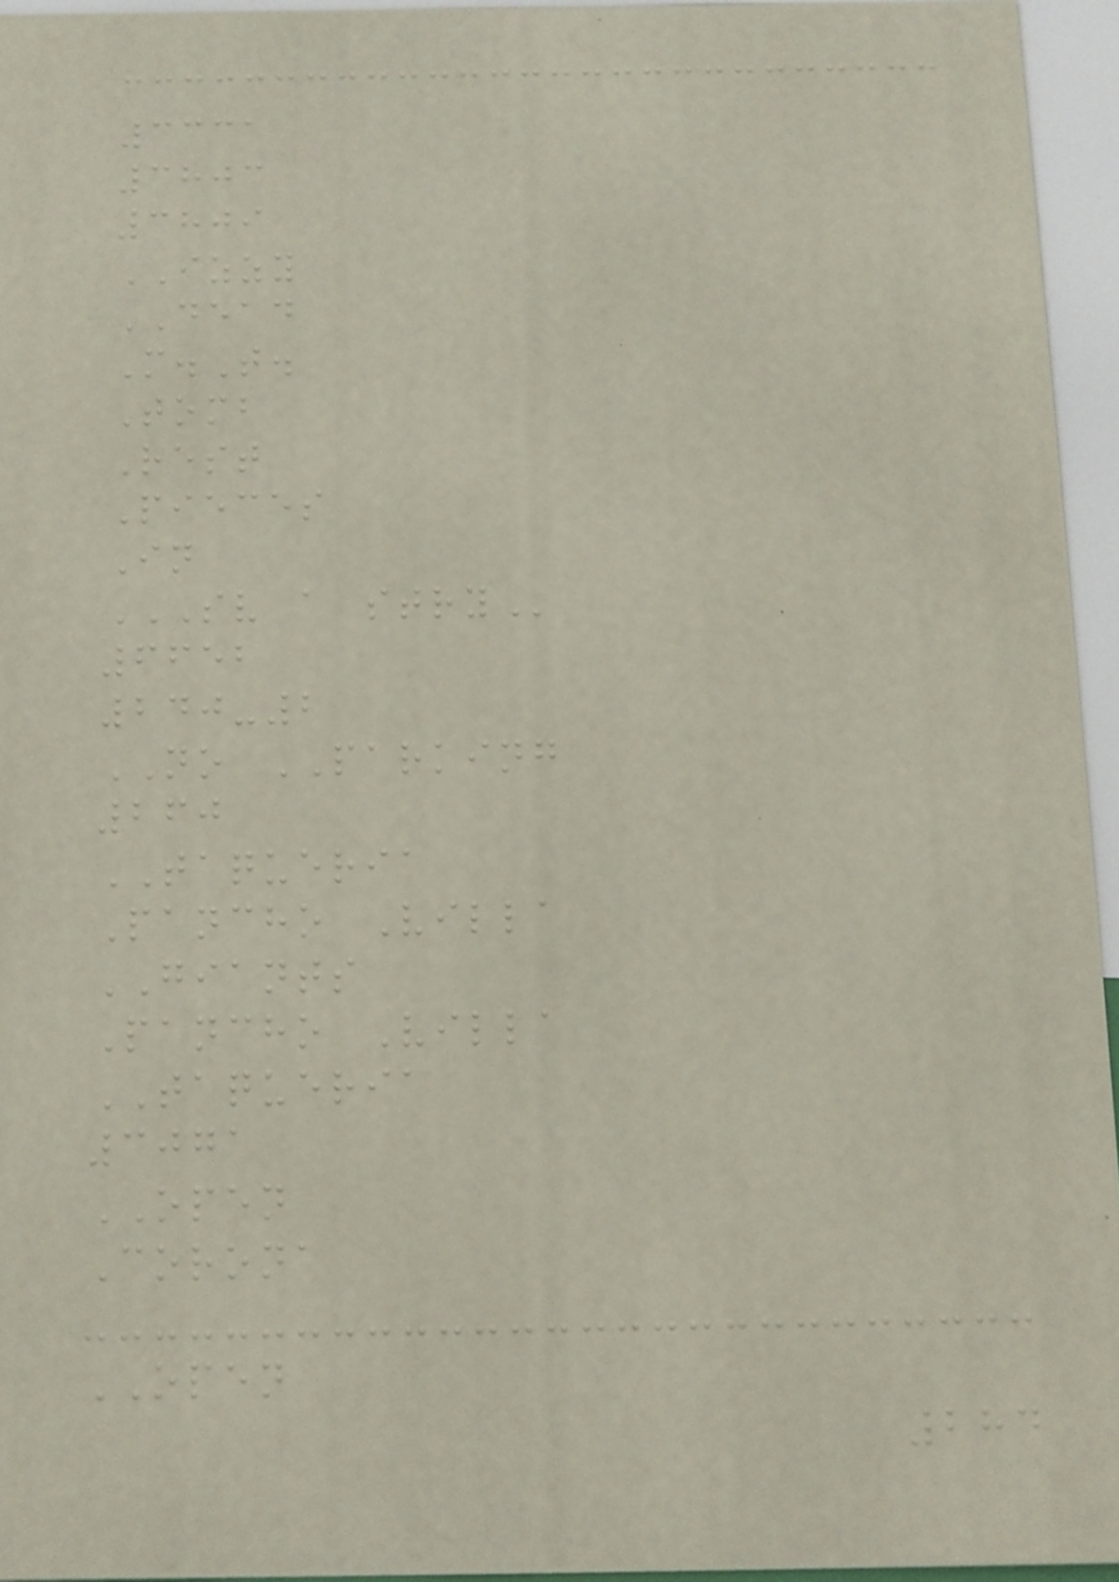3331
3803
3809
IZZY
DEAD
M.T.
Tomb
Rest
Pieces
In
SV A STRY
6652
240-2
NO PARKING
260
TAQUERIA
Pancho Villa
GIANTS
Pancho Villa
TAQUERIA
3071
OPEN
Corona
OPEN
284
